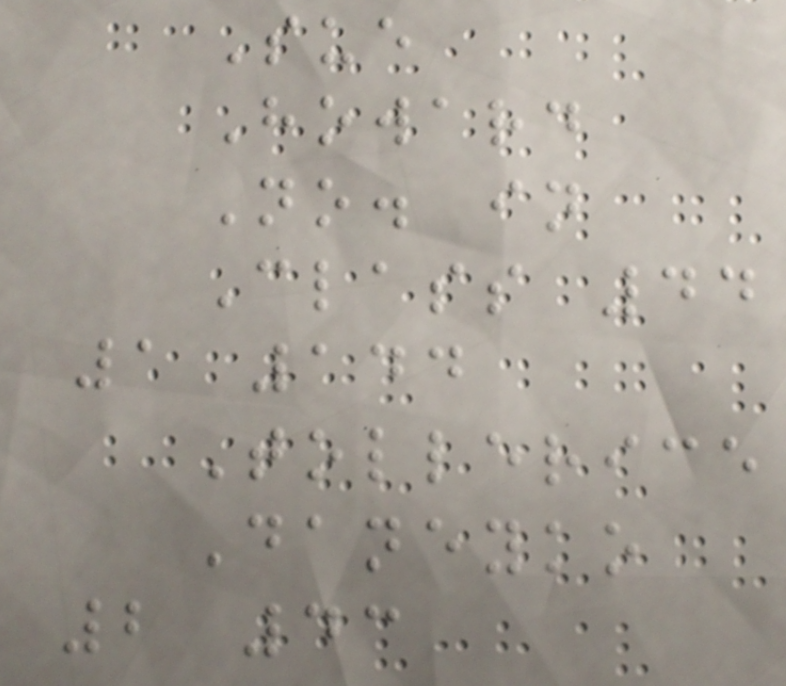Sue
Howard
No. in
Class 44
1 144
Tollerice
Daneyko
2 43
